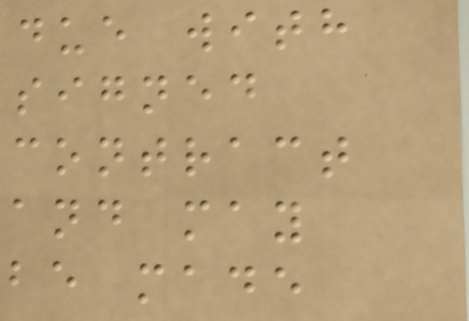due with
signed
contract
and may
be made
